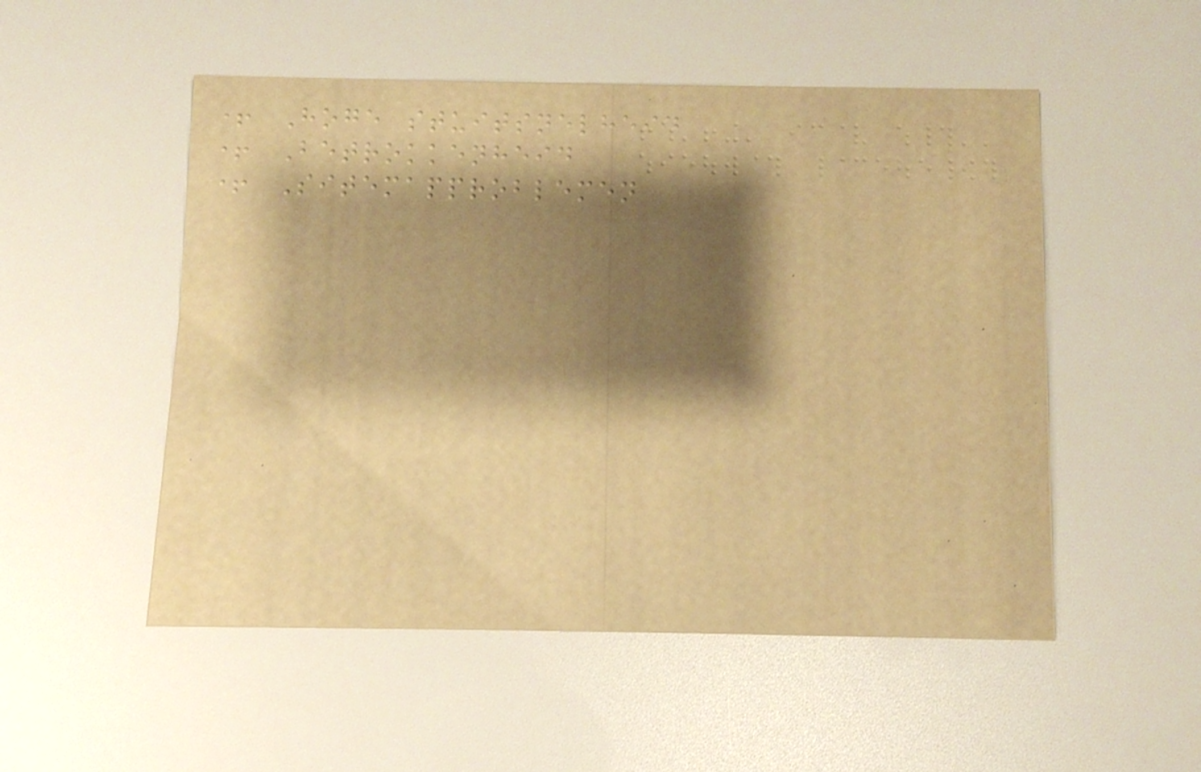+ Hoge stuitsnelheid
+ Betrokkenheid
+ Sitemapproblemen
